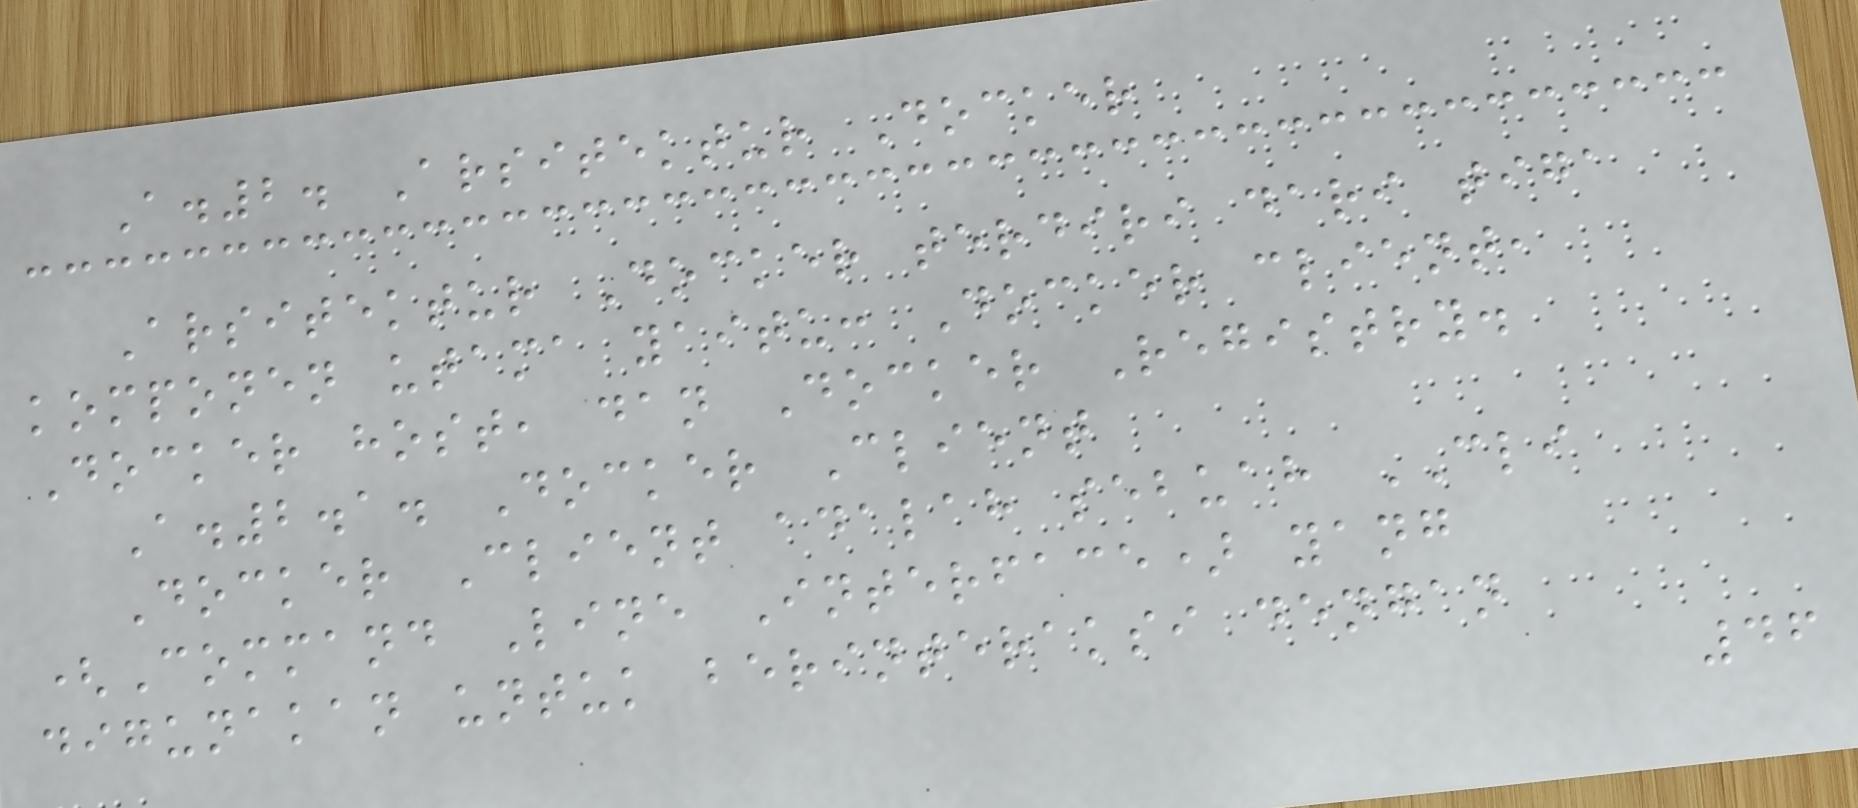A.2. Arsitektur Docker
Arsitektur Docker terdiri dari tiga
komponen utama yaitu: Docker client,
Docker host, dan Docker Registry.
A.2.1. Docker Client
Docker Client adalah sebuah CLI
(Command Line Interface) yang
digunakan untuk berinteraksi dengan
46
